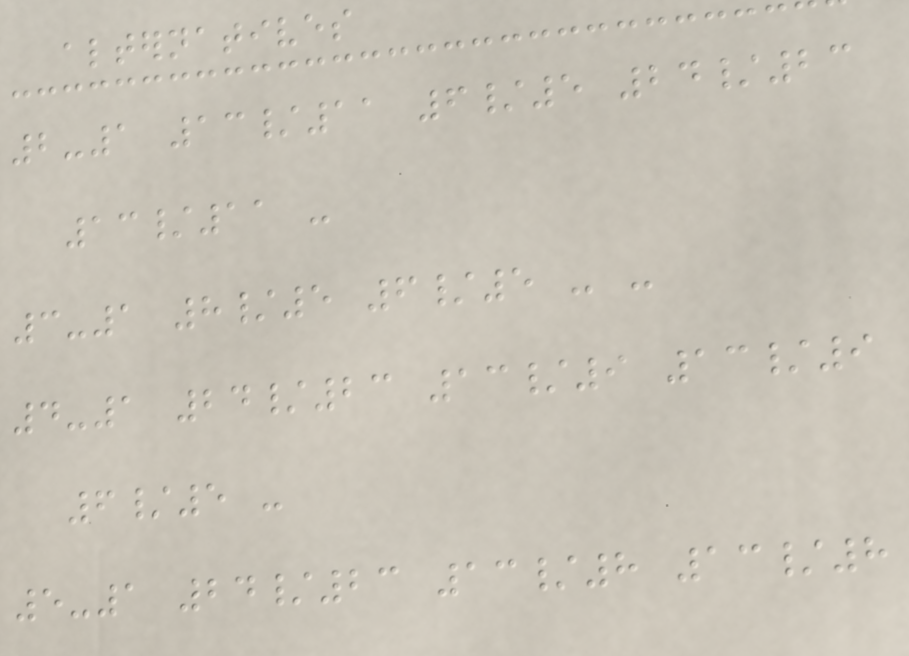alternatives
2-1 13/11 6/5 24/23
13/11 -
3-1 8/5 6/5 - -
4-1 24/23 13/9 13/9
6/5 -
5-1 24/23 13/8 13/8
